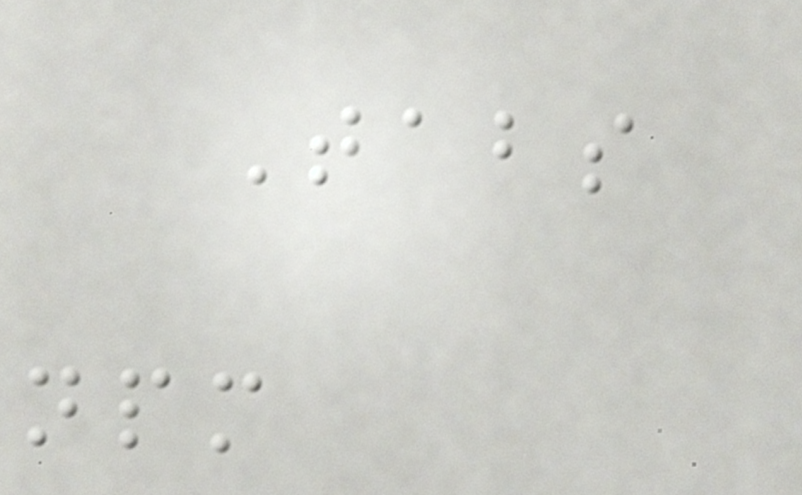Tabs
npm
